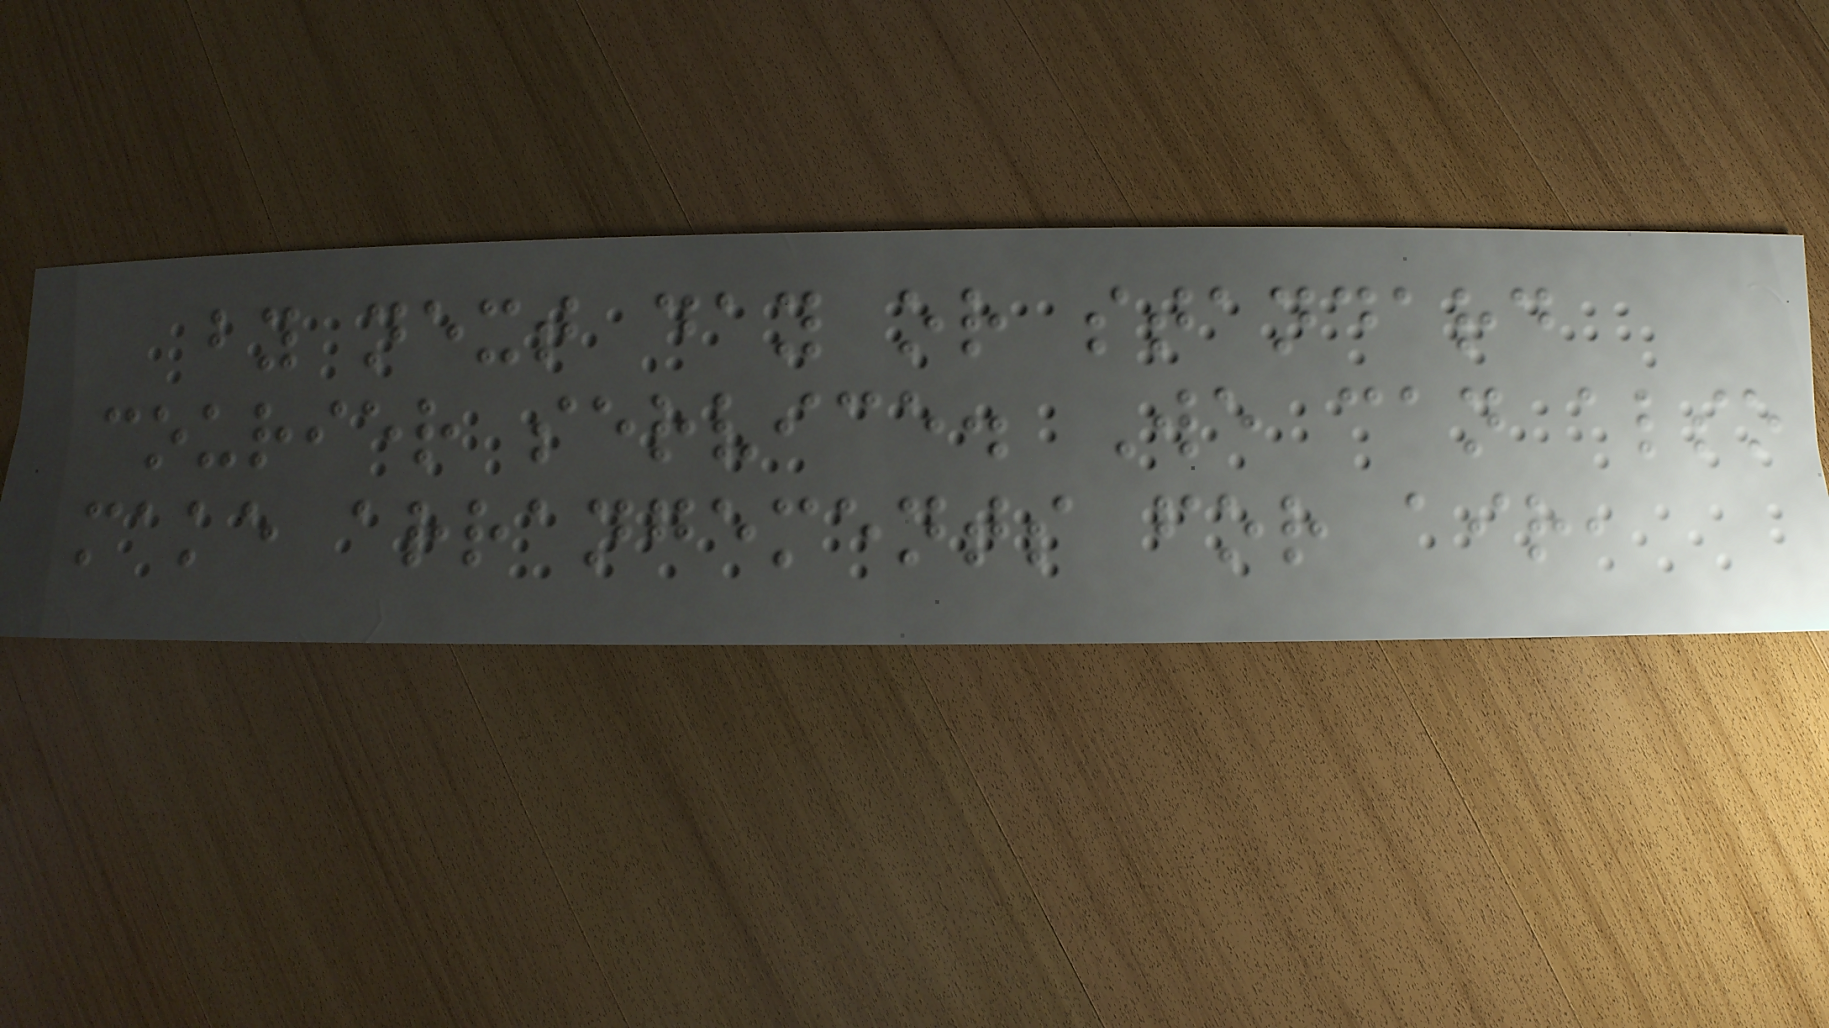by next day or standard
courier service. We can also
make arrangements for air,
